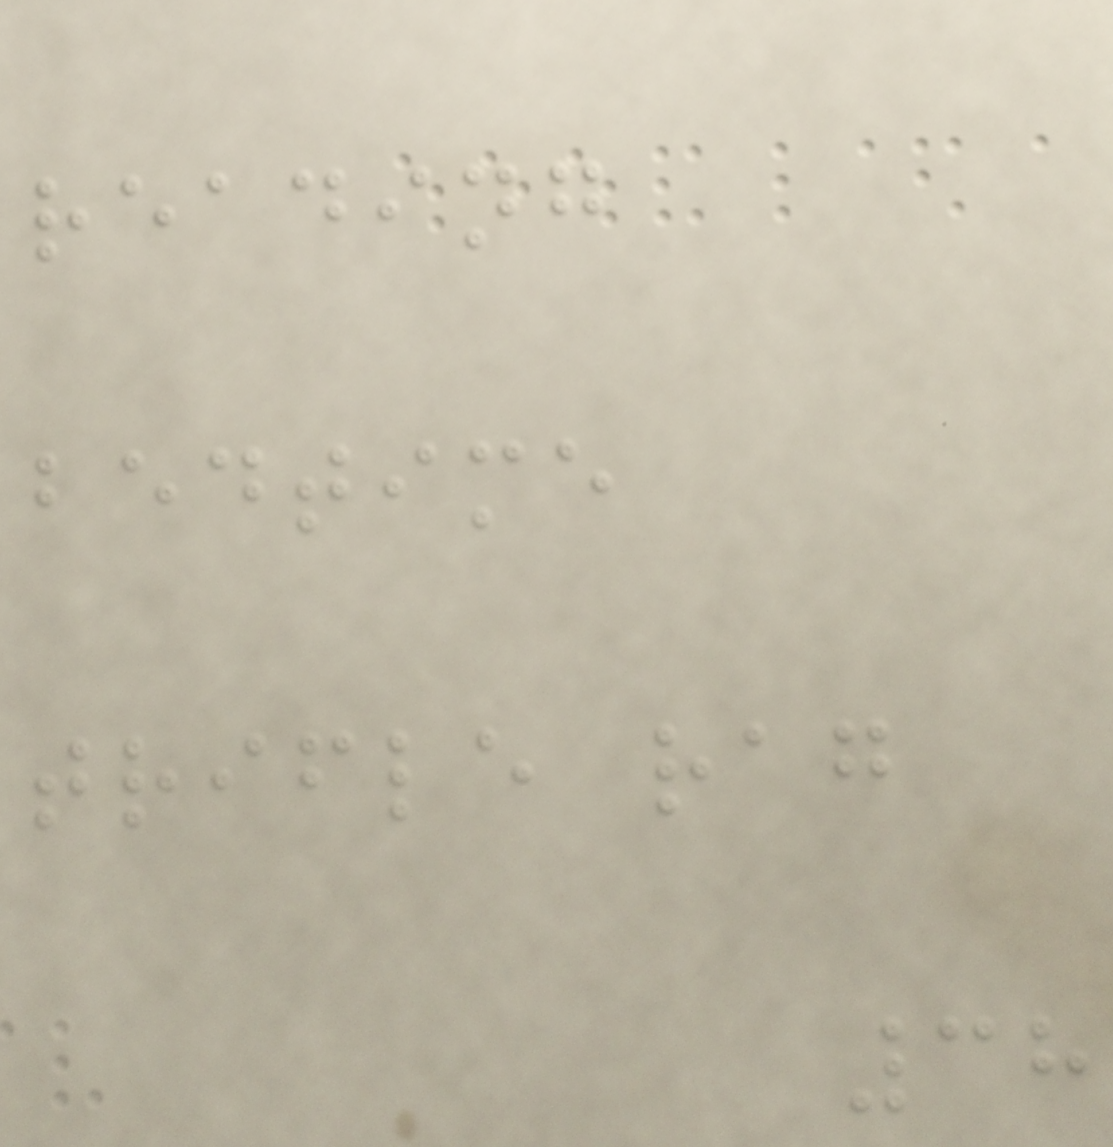reading
bedtime
trifle rag
38
